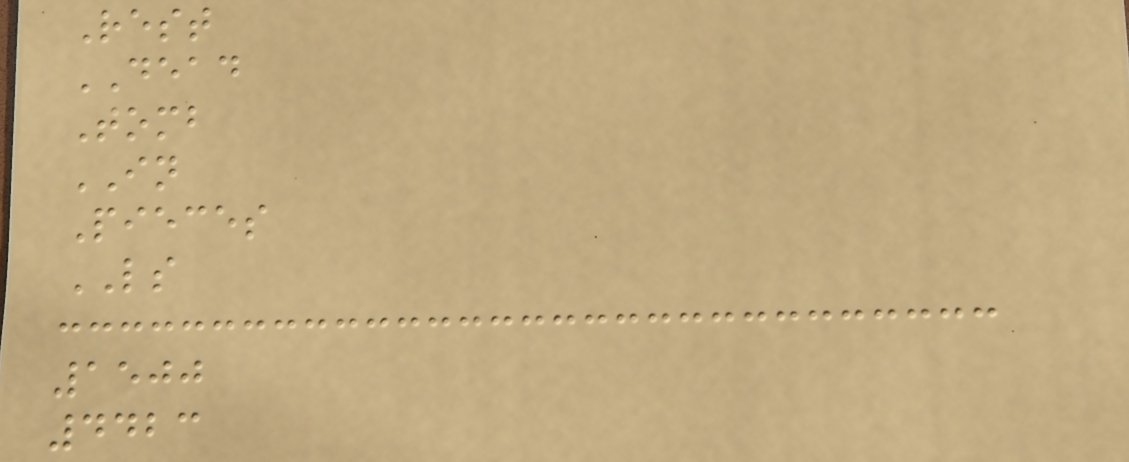Rest
DEAD
Tomb
IN
Pieces
LS
1500
4423
